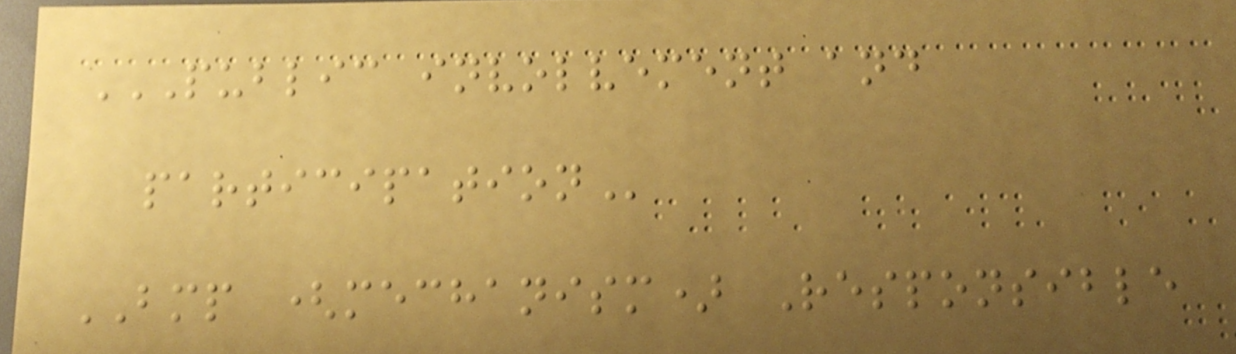PUBLIC INVOLVEMENT AND
PARTICIPATION
BMP (mechanism) Responsible
